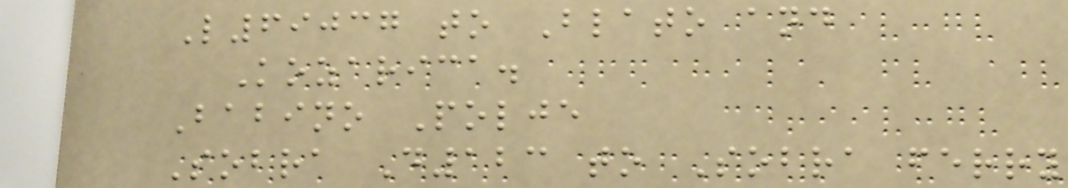L69037 to Blato and
Kozarica.
Babino Polje
Sobra D123 to Sobra ferry
